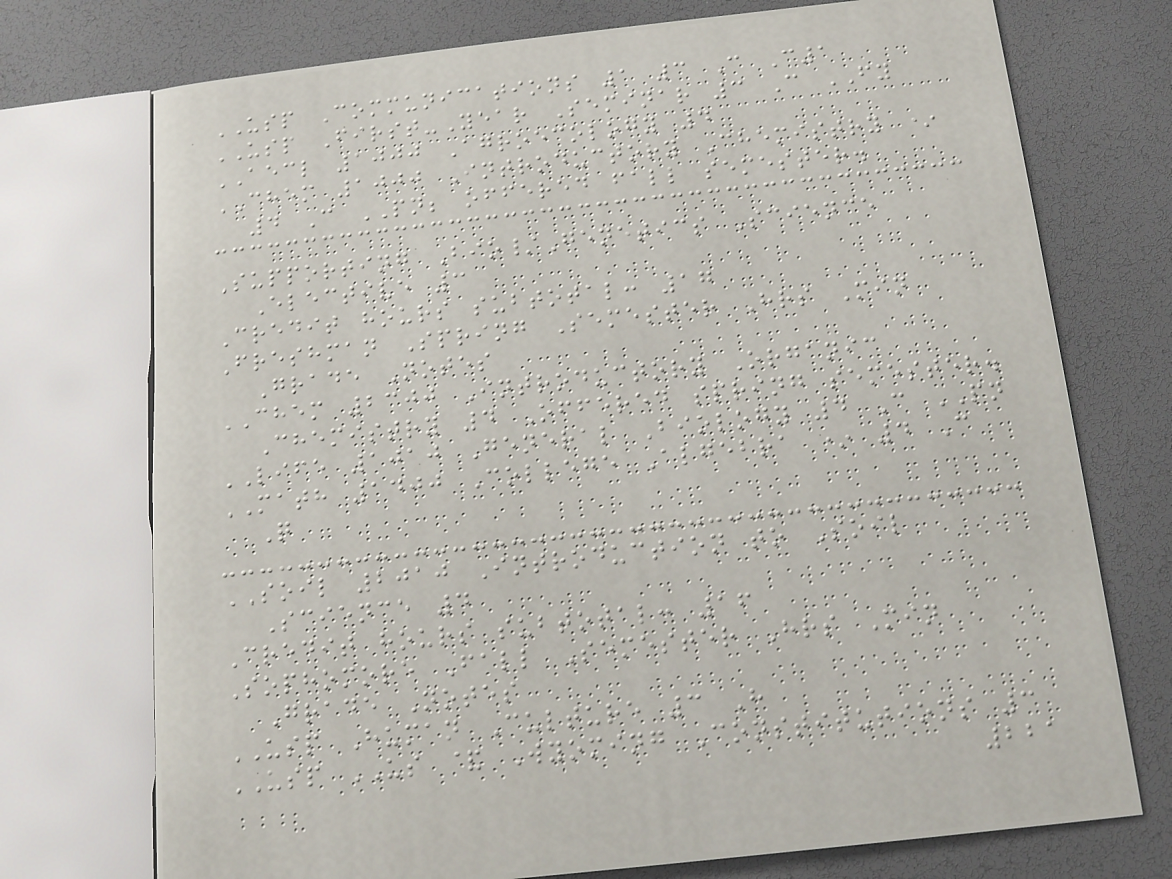USP Communications 1 3 C C1
USP First-Year Seminar 3 C FY
AECL 1000 Agroecology 4
CHEM 1000 Introductory Chemistry *
4 C PN; offered fall semester.
Supporting Bio/Genetics Science
Elective 3
Credit hours subtotal: 17
Freshman Spring Semester Hrs Min
Grade Notes
CHEM 2300 Introductory Organic
Chemistry 4 Offered spring semester.
LIFE 1010 General Biology 4 C PN
MATH 1400 College Algebra * 4 C
Q
SOIL 2010 Introduction to Soil
Science 4
Credit hours subtotal: 16
Sophomore Fall Semester Hrs Min
Grade Notes
USP Human Culture 3 H
USP US & Wyoming Constitutions 3
221
